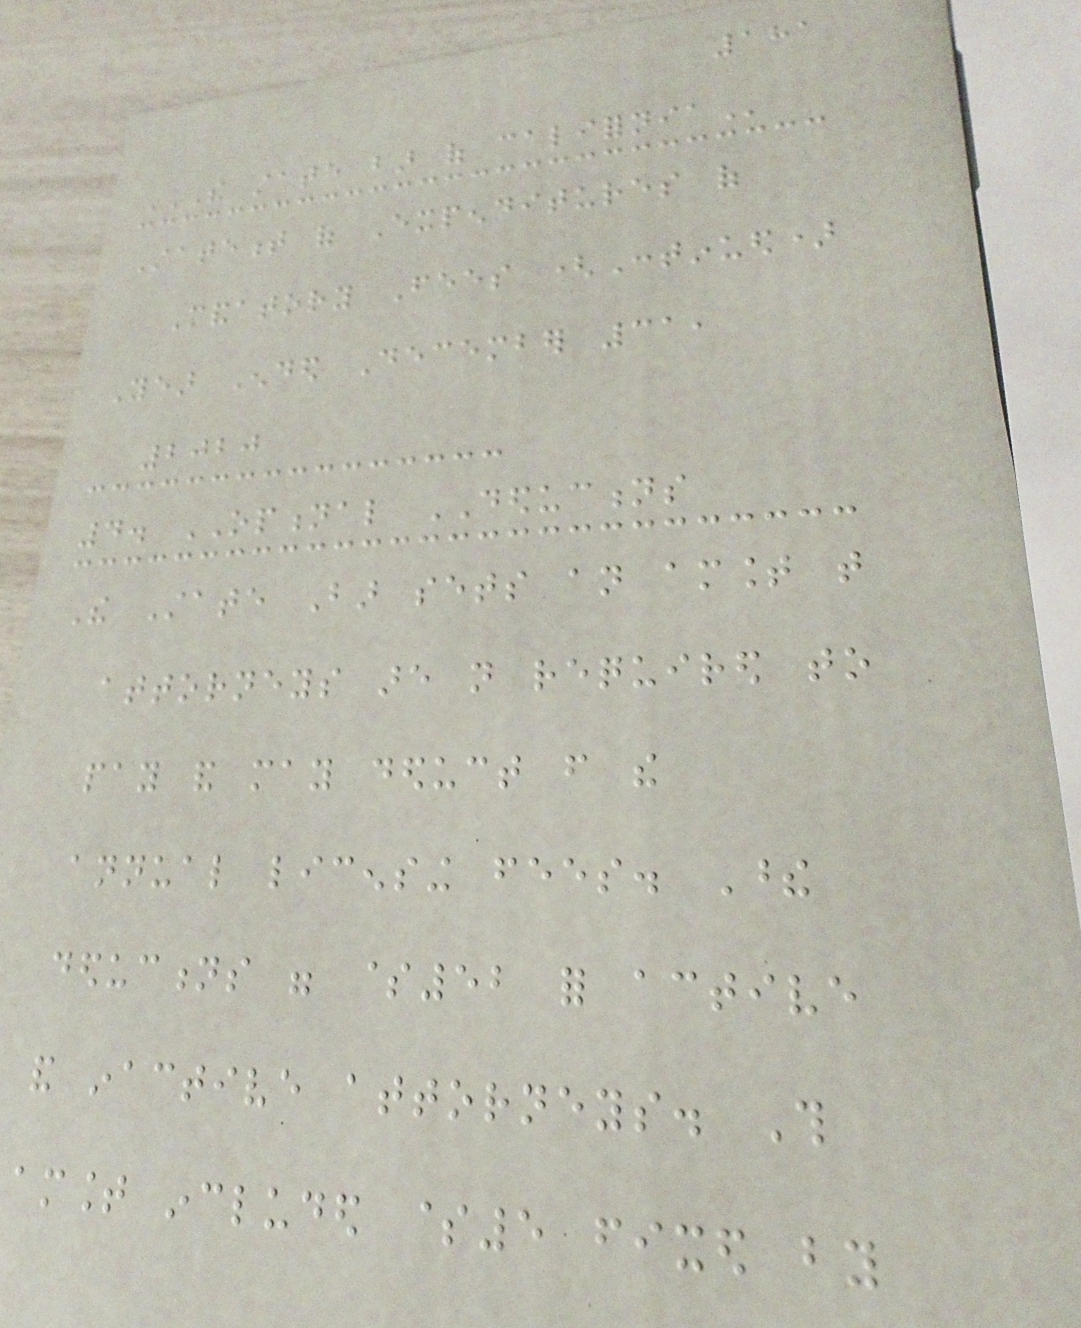181
THE STATE BAR OF CALIFORNIA
Statement of Expenditures of
Mandatory Fees (Continued)
Year Ended December 31,
2020
4. OPTIONAL DEDUCTIONS
The State Bar sets an amount that
attorneys are not required to
pay and may deduct from the
annual licensing fees. These
deductions were $52 for active
and inactive attorneys. This
amount included $5 fixed by
